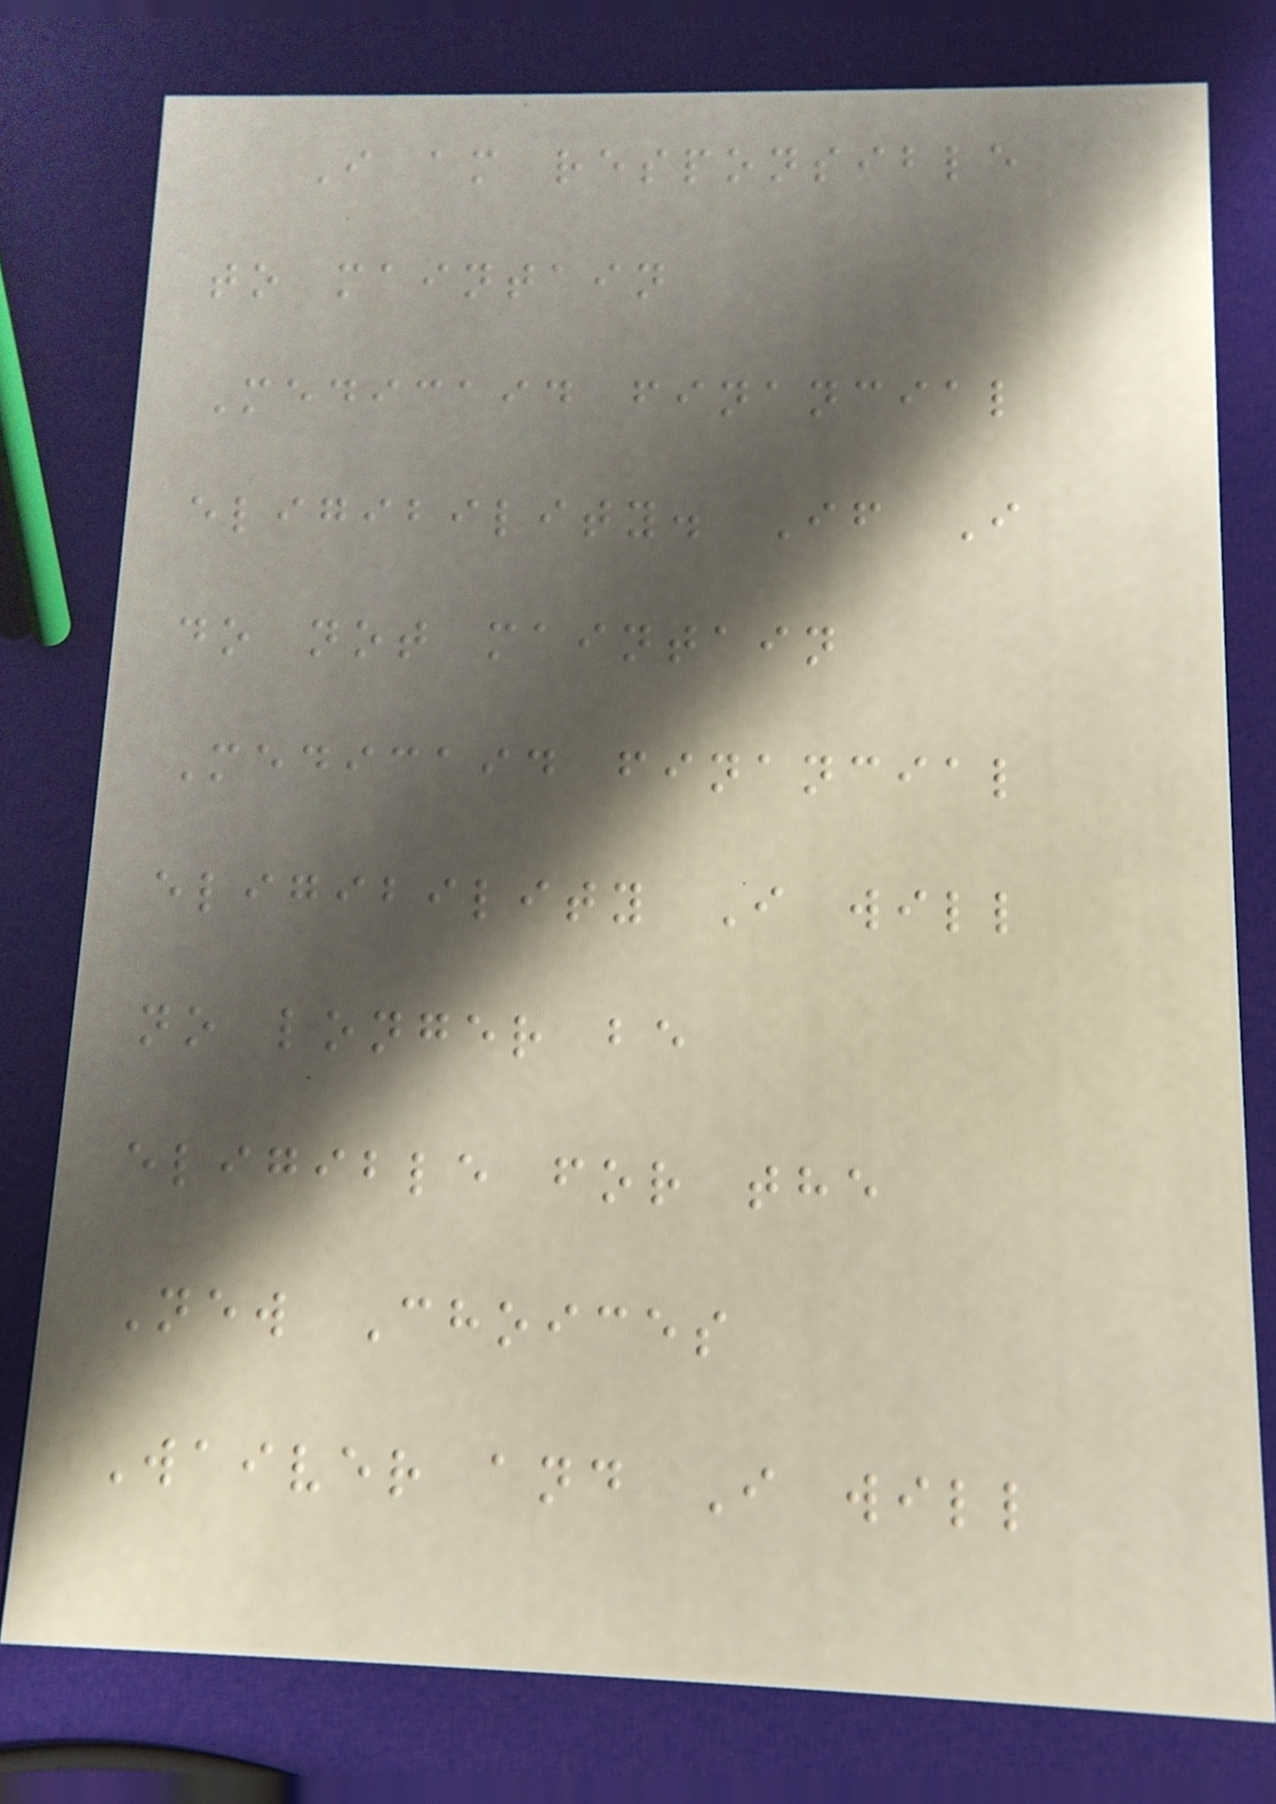I am responsible
to maintain
Medicaid financial
eligibility. If I
do not maintain
Medicaid financial
eligibility I will
no longer be
eligible for the
New Choices
Waiver and I will
